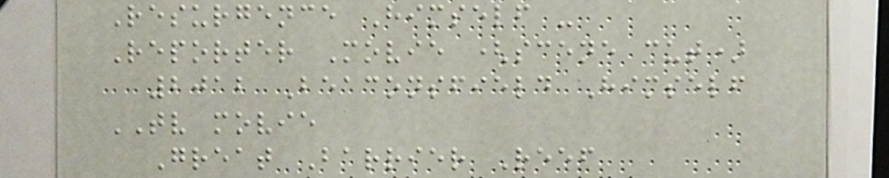Resurgence Himself -
Reporter Movie (scene cut)
2012 Beaconsfield Himself
TV movie
Great Barrier Reef
